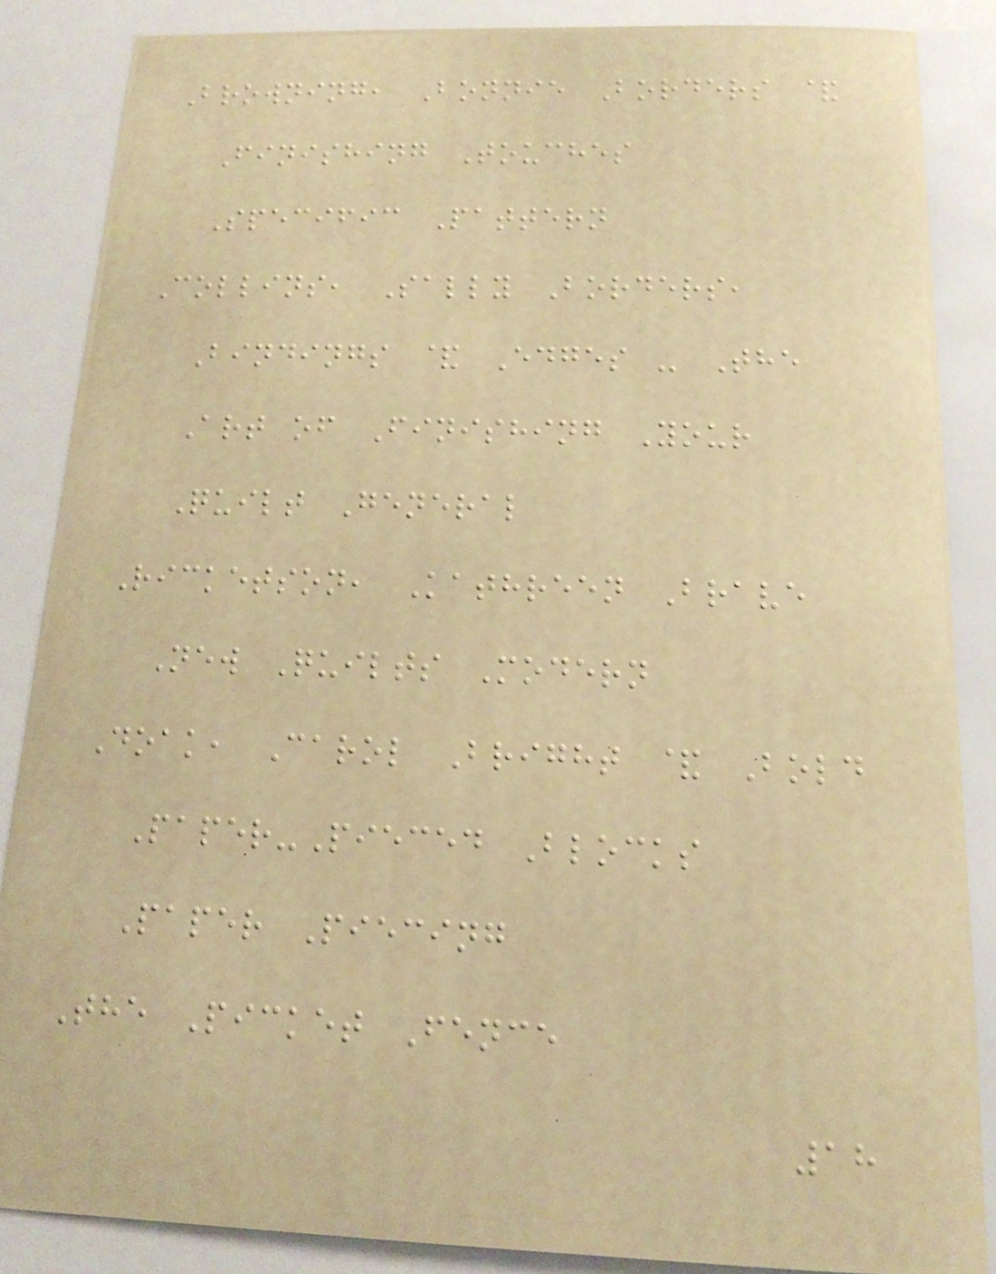Browning, Bonnie Borders &
Finishing Touches
Specific Pattern
Collins, Sally Borders,
Bindings & Edges - The
Art of Finishing Your
Quilt General
Ricketson, Kathreen Brave
New Quilts Modern
Doak, Carol Bright & Bold
Paper-Pieced Blocks
Paper Piecing
The Picket Fence
18
